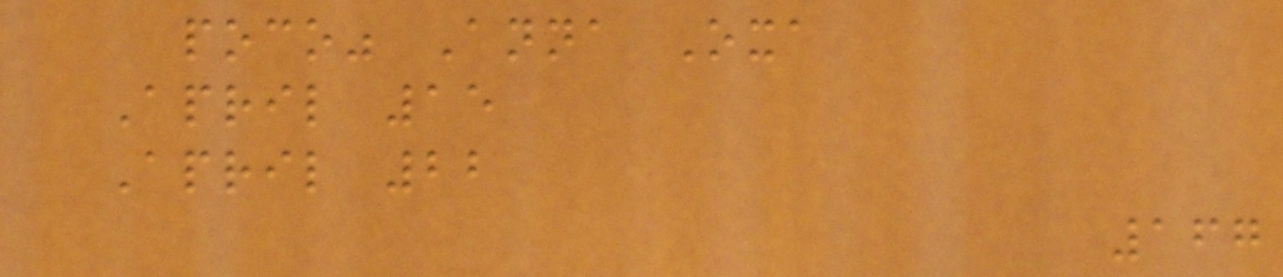poco" Anna Oxa
April 15
April 22
167
